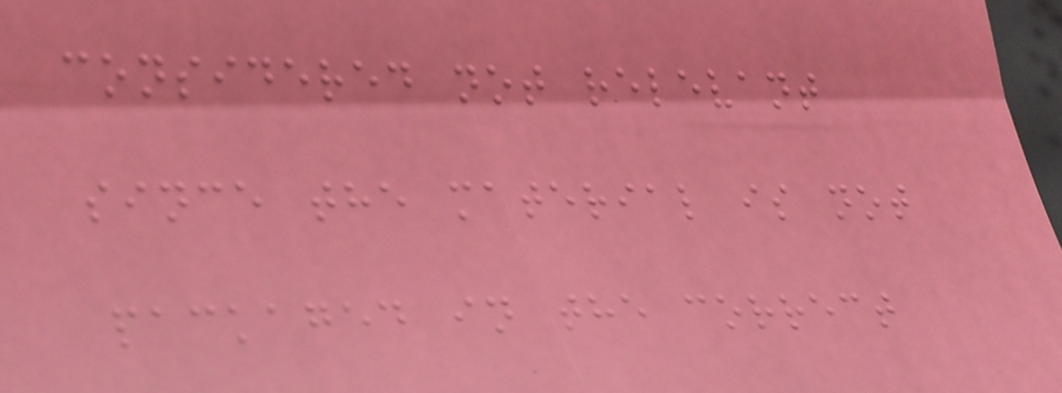considered not relevant
since the material is not
packaged in the correct
